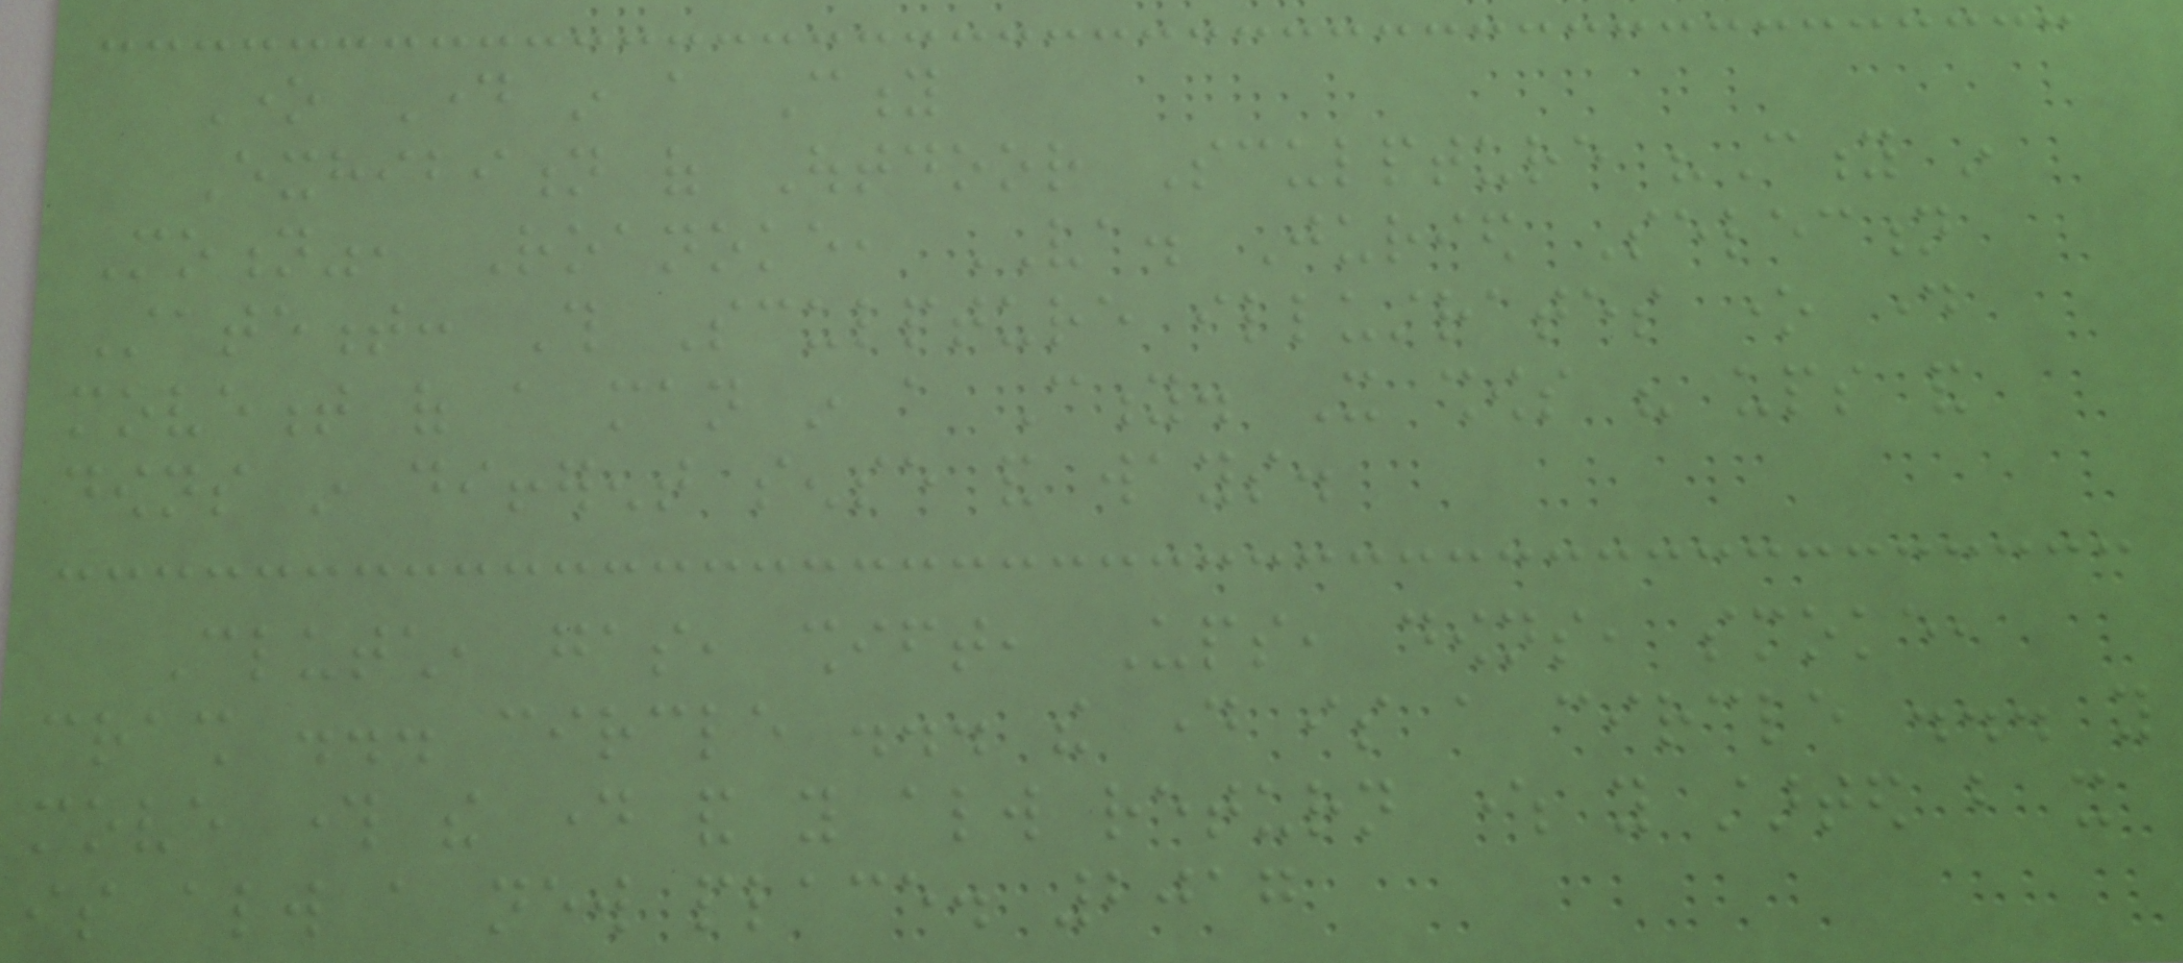One Day in a City
Exhibition of Outdoor Sculpture "City in
Motion", Roanoke, VA. Juried Selection
Statement: This Sculpture illustrates one day
movement of a man in a City. It shows his ups and
downs in different sense and ways.
Clutch, gas, shift, Ups, downs, smoke,
crash ... circle ... the day is a circle ... you
move through the day and you always return where you started but it
is always a new place. 2017
